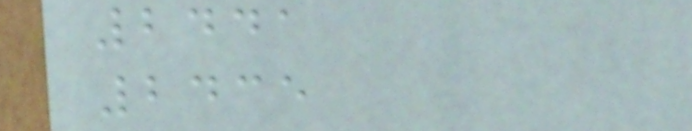2441
2435
